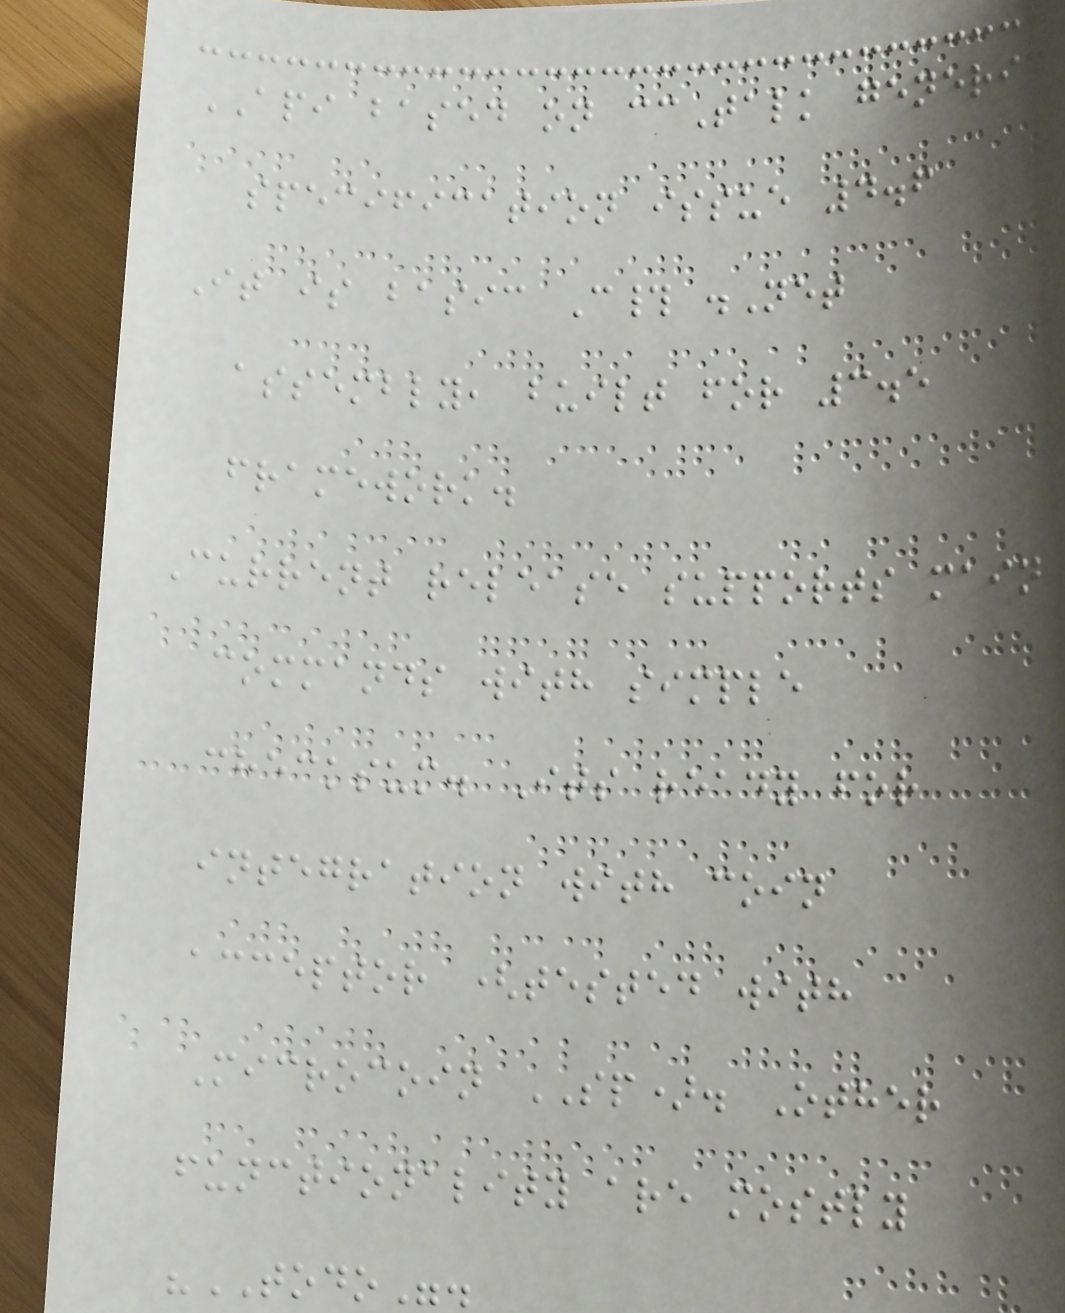API based on ccTalk generic
specification issue 4.6
It is basic C# .Net
assembly, built for 3.5
framework.
Current release supports main
commands with simple
checksum. Its ready for
integration with coin
acceptor (tested with
Microcoin SP). Other
functionality are mostly
"TODO".
